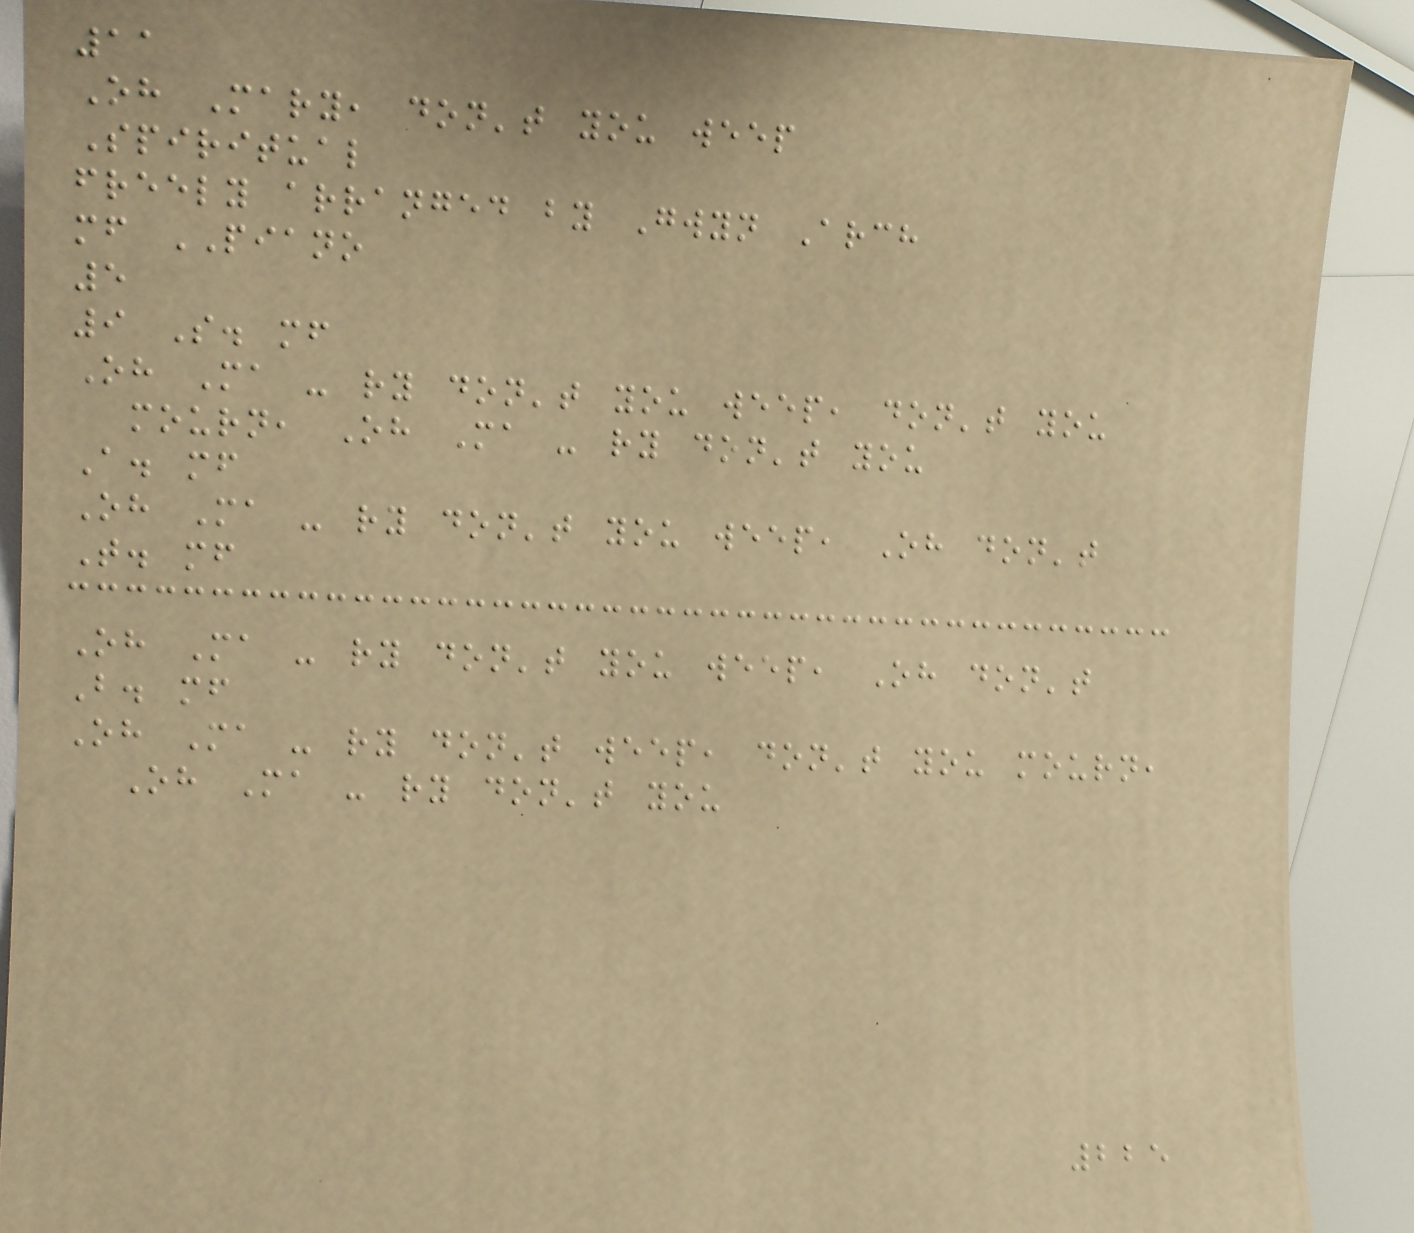11
Oh Mary, don't you weep
Spiritual
freely arranged by Gwyn Arch
mf PIANO
5
9 S. mf
Oh Ma - ry don't you weep, don't you
mourn, Oh Ma - ry don't you
A. mf
Oh Ma - ry don't you weep, Oh don't
T. mf
Oh Ma - ry don't you weep, Oh don't
B. mf
Oh Ma - ry don't weep, don't you mourn,
Oh Ma - ry don't you
225
